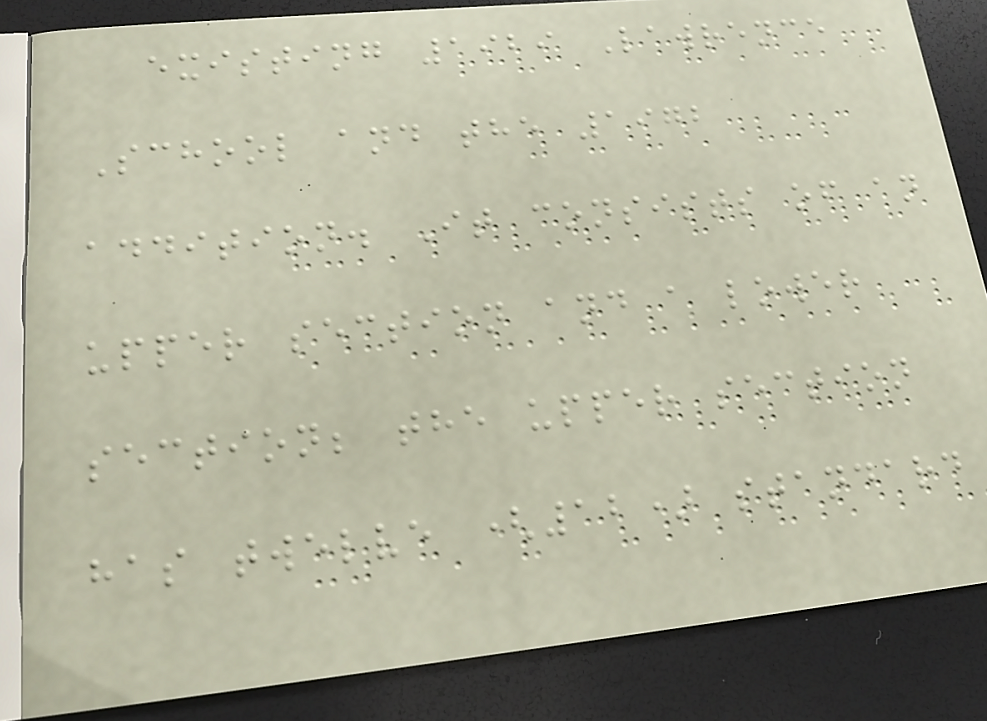existing 1929 Lawrence
School and the 1972
addition. It consists of an
upper section and a lower
section; the upper section
has twelve (12) standard
